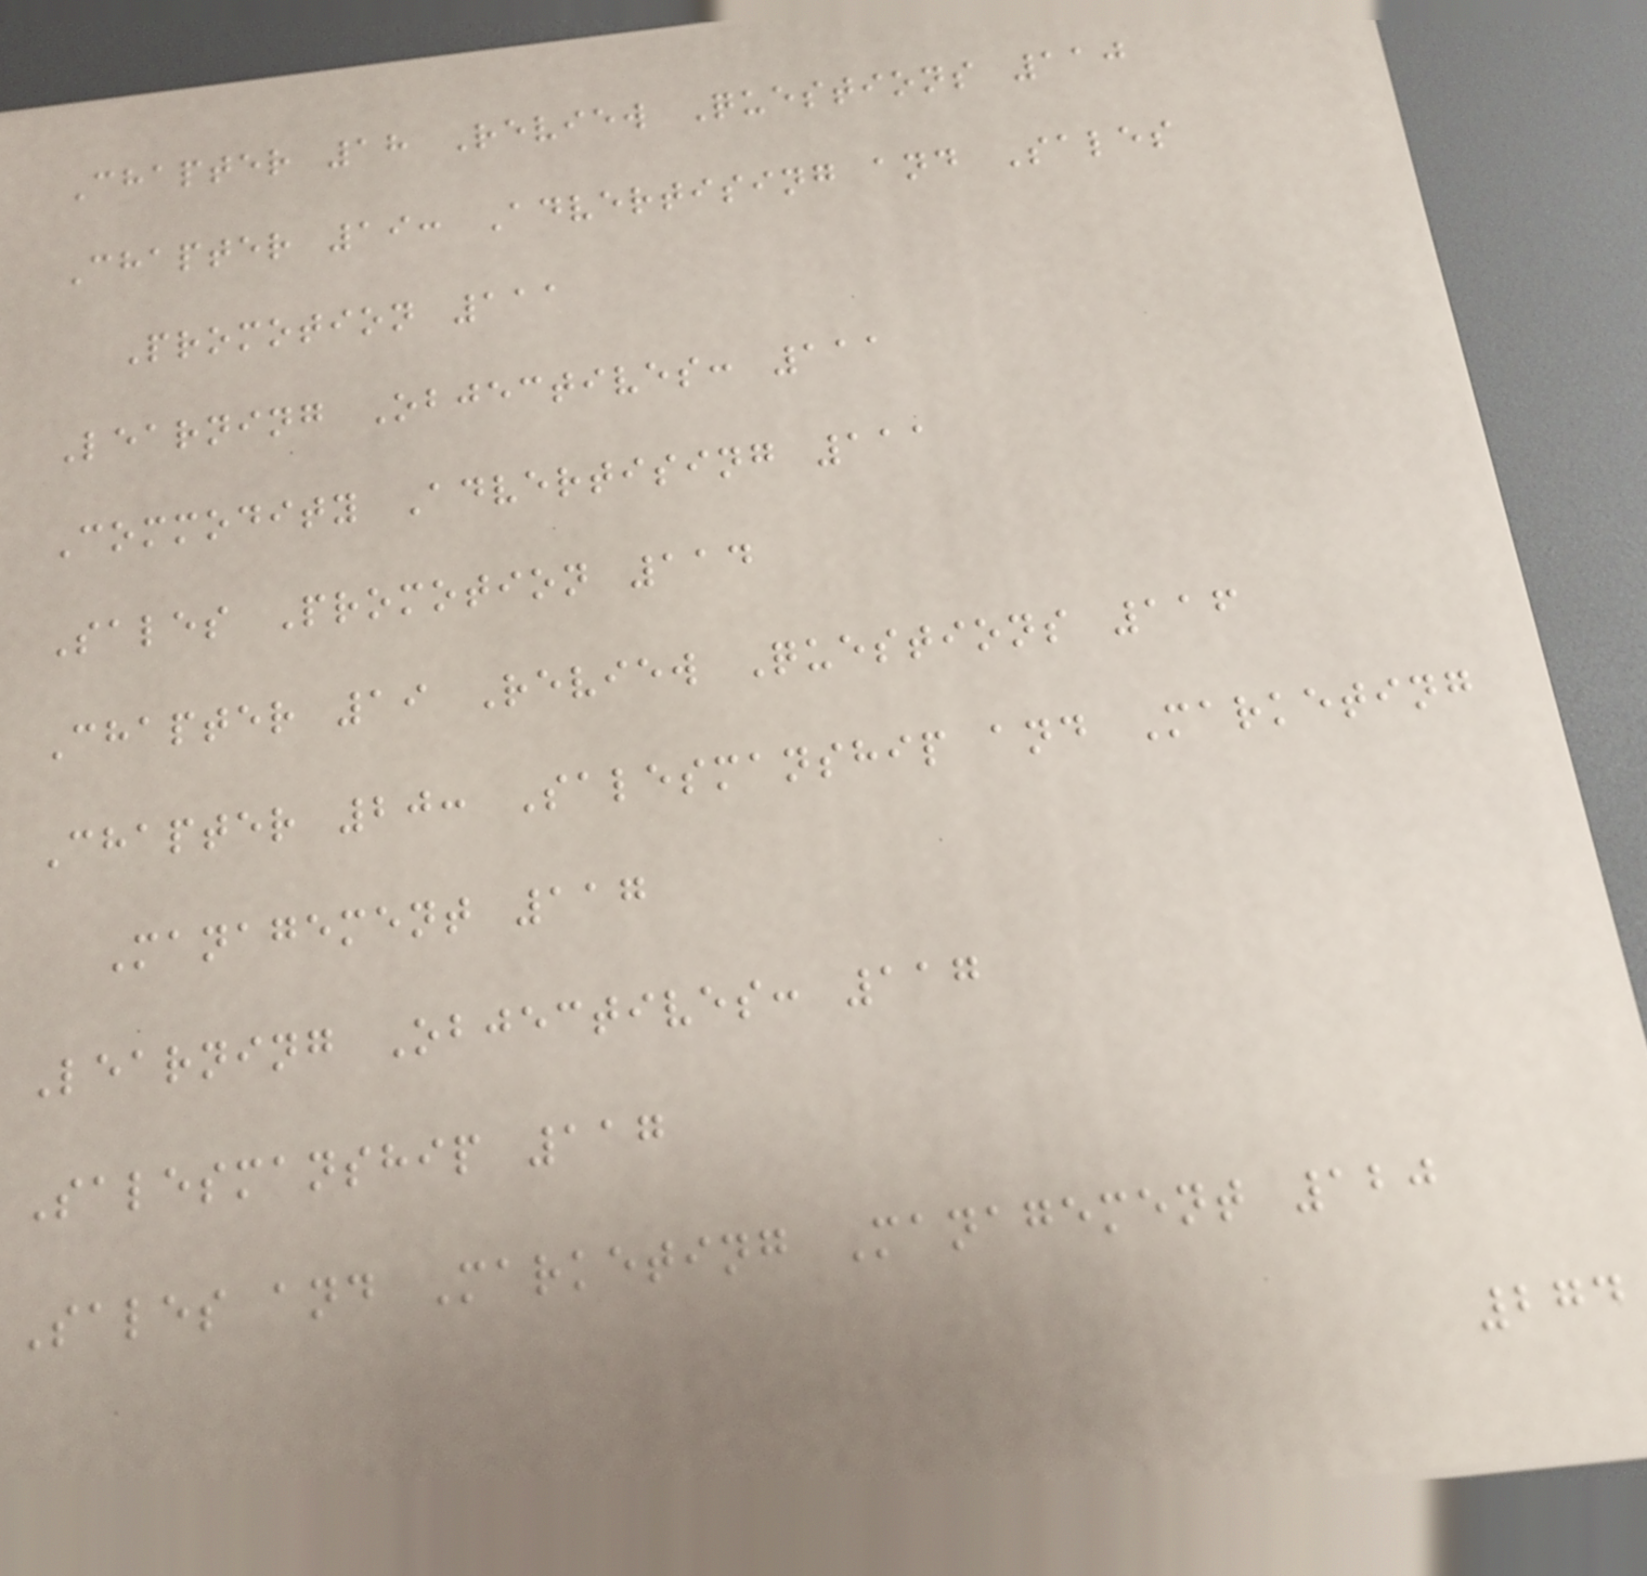Chapter 18 Review Questions 110
Chapter 19: Advertising and Sales
Promotion 111
Learning Objectives: 111
Commodity Advertising 111
Sales Promotion 114
Chapter 19 Review Questions 116
Chapter 20: Salesmanship and Marketing
Management 117
Learning Objectives: 117
Salesmanship 117
Sales and Marketing Management 120
274
